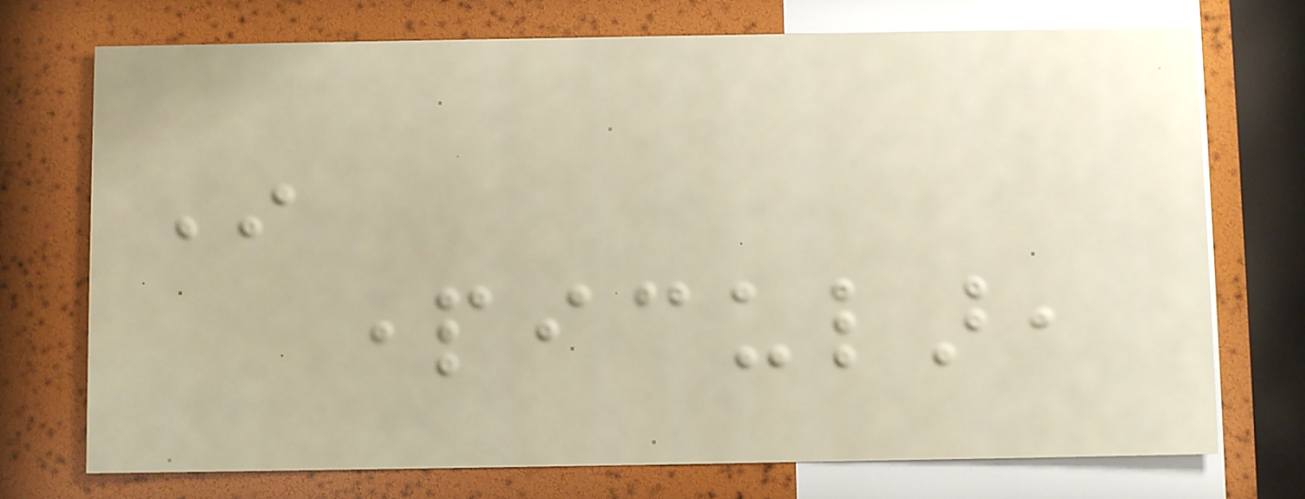In
particular,
